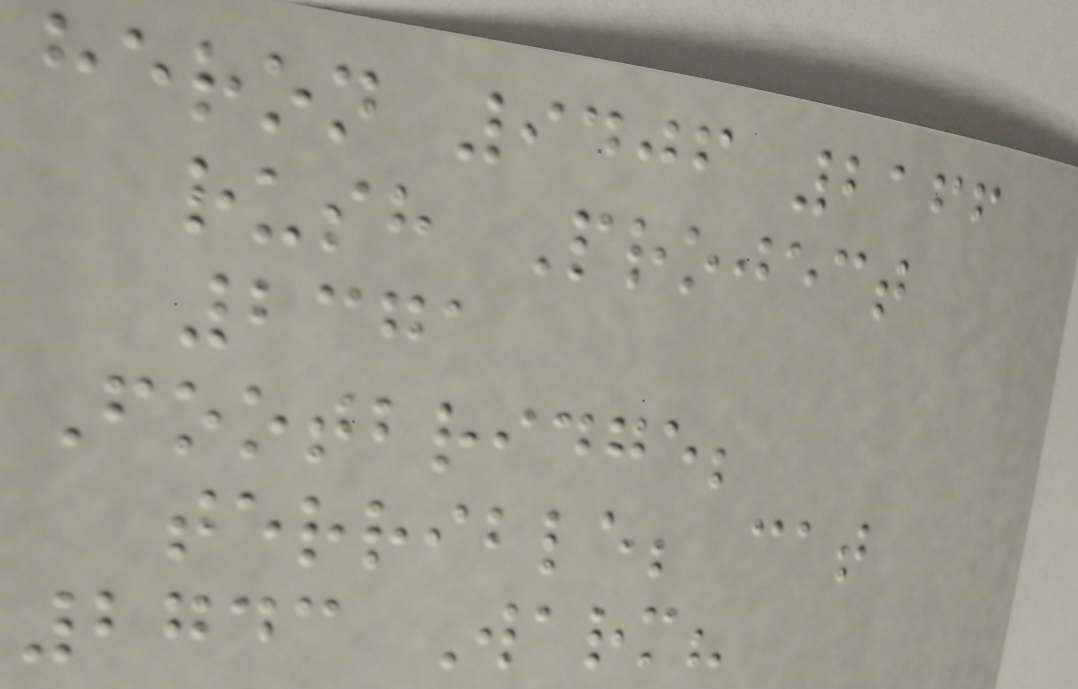heron 9406 2166
rush Project
2371
Footbridge;
terrible; cat
2743 Warm?
